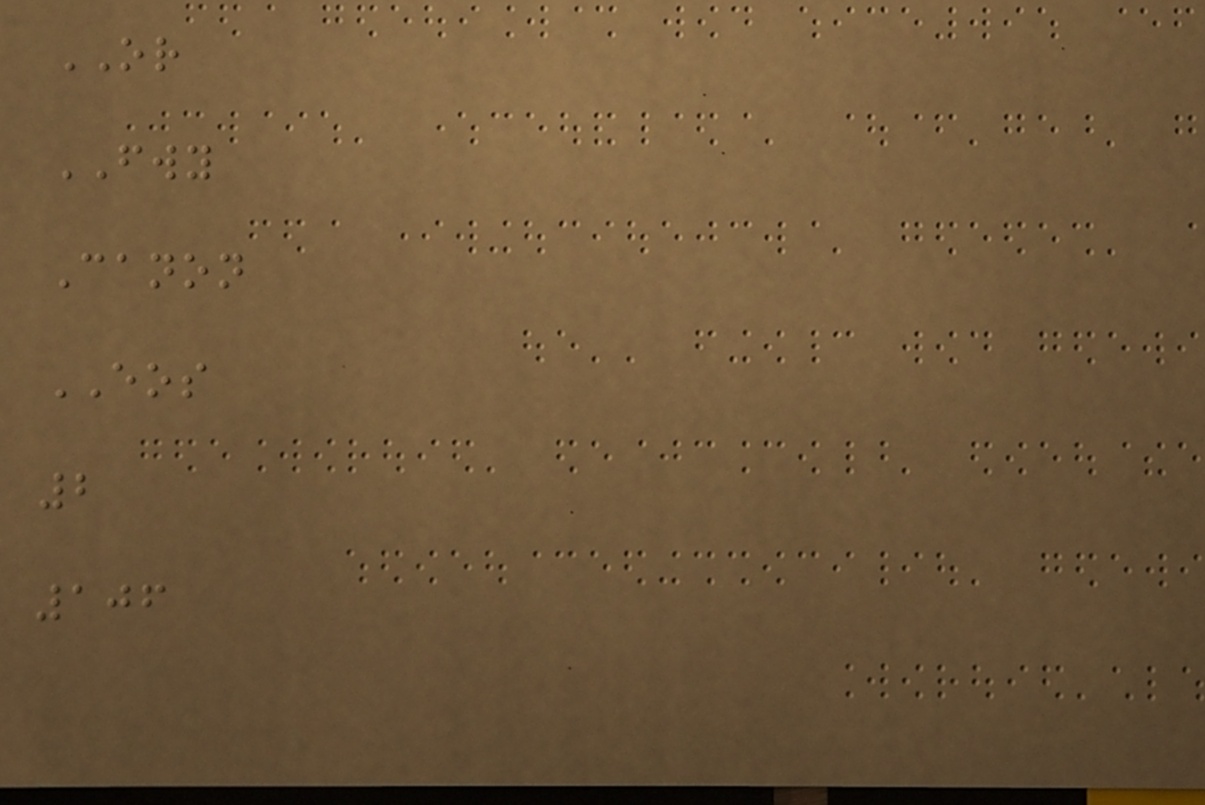OR
FWY
Canon
EOS
2
106
